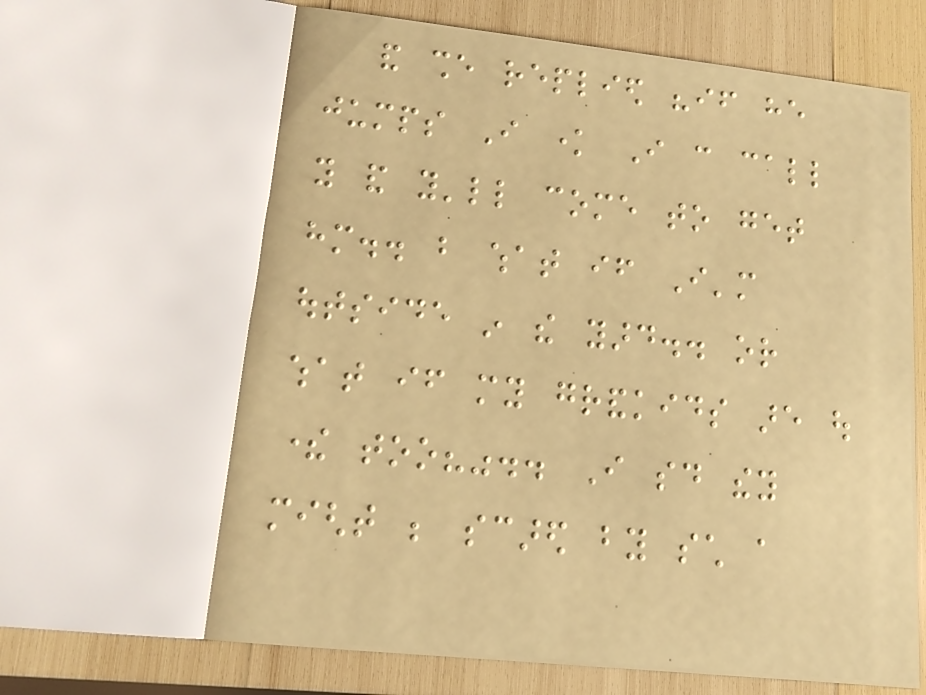and she replied "if he
jumps I know I can call
you and you'll come to get
him.. but what if I'm
outside in the yard.. or
what if my grandkids are out
there too?".. I said they
might be scared by such a
